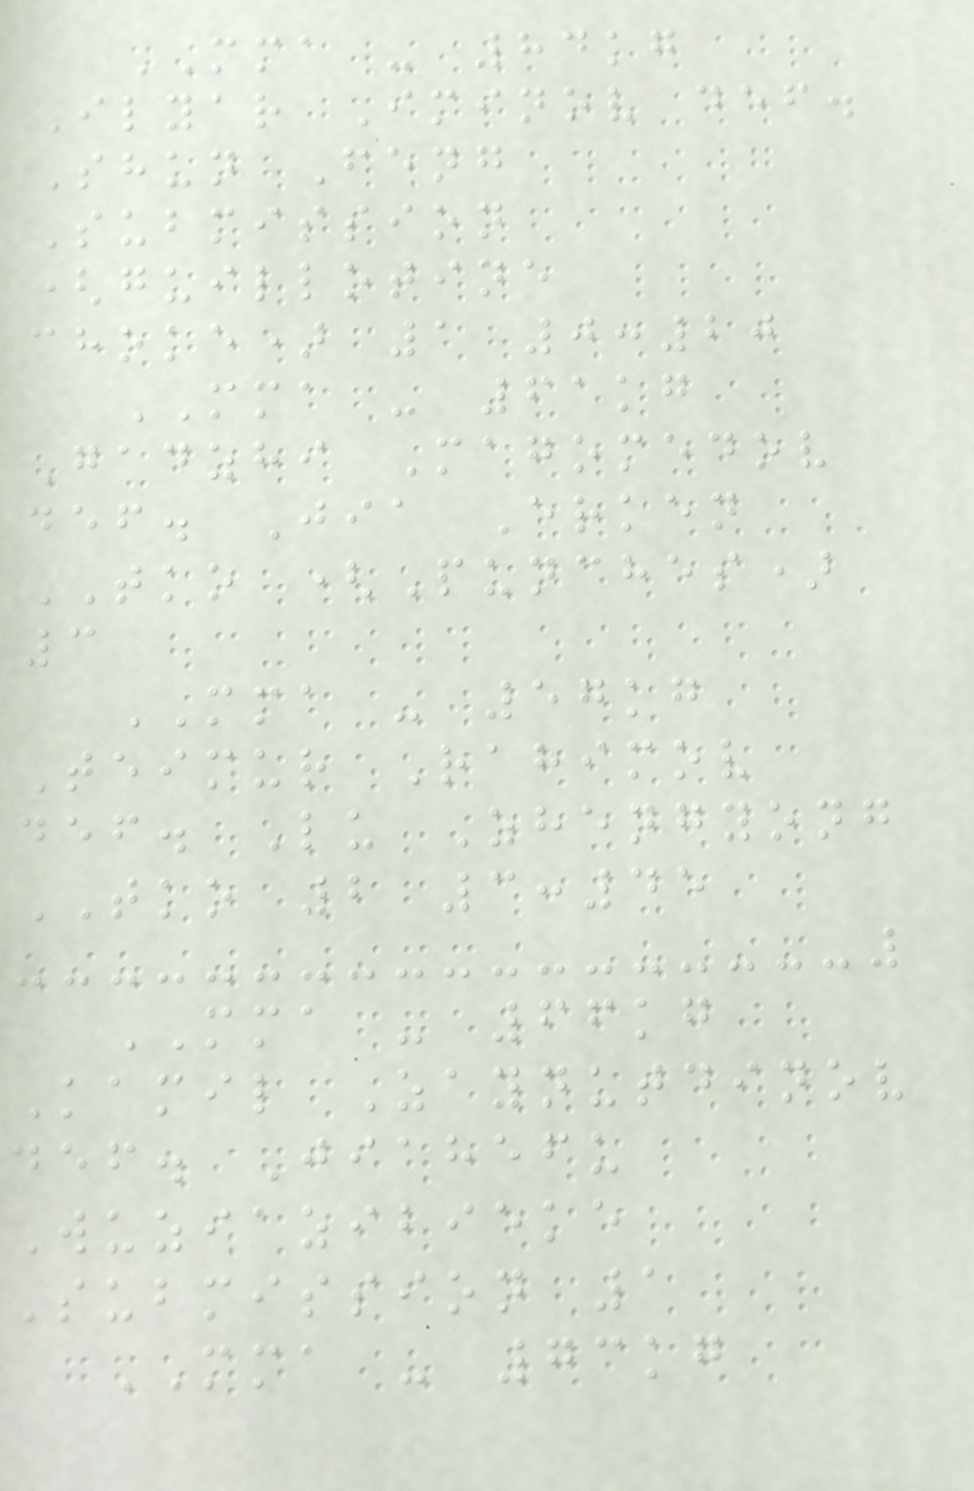MMA - 84kg
Ilyar Iminov def.
Shun Feng
Submission
(guillotine
choke) 1 0:20
MMA - 61kg
Gadzhi Magomedov
def. Jia Erken
TKO (Punches)
3
MMA - 57kg
Teimur Rahimov
def. Lu Zhengyong
TKO 2 3:45
MMA - 66kg
Kamil Zaynutdinov
def. Jiahefu
Wuziazibieke
Submission 1
MMA - 73kg
